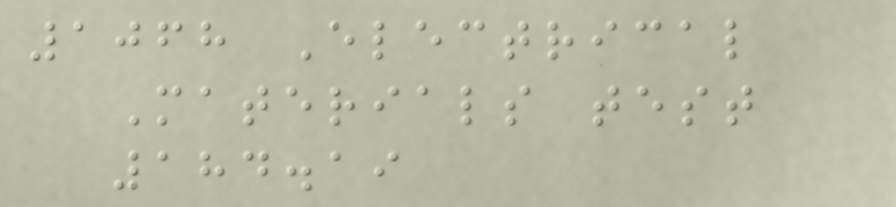1068 Electrical
Materials test
184.19
